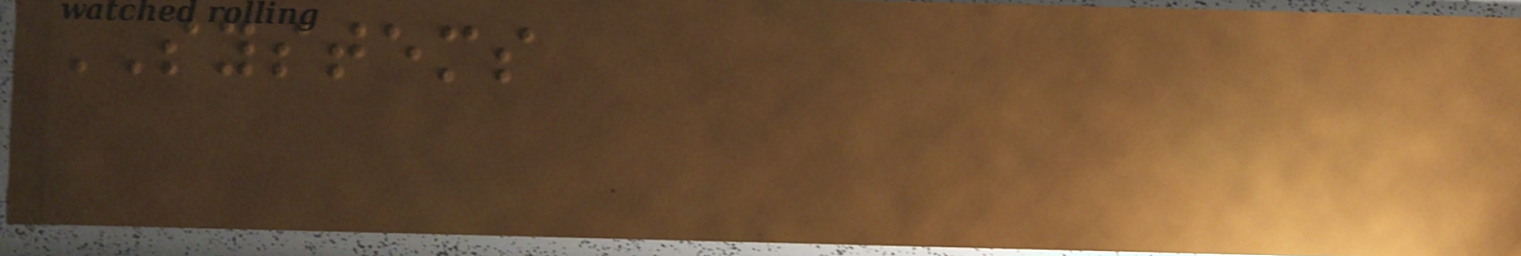SYSTEMS
